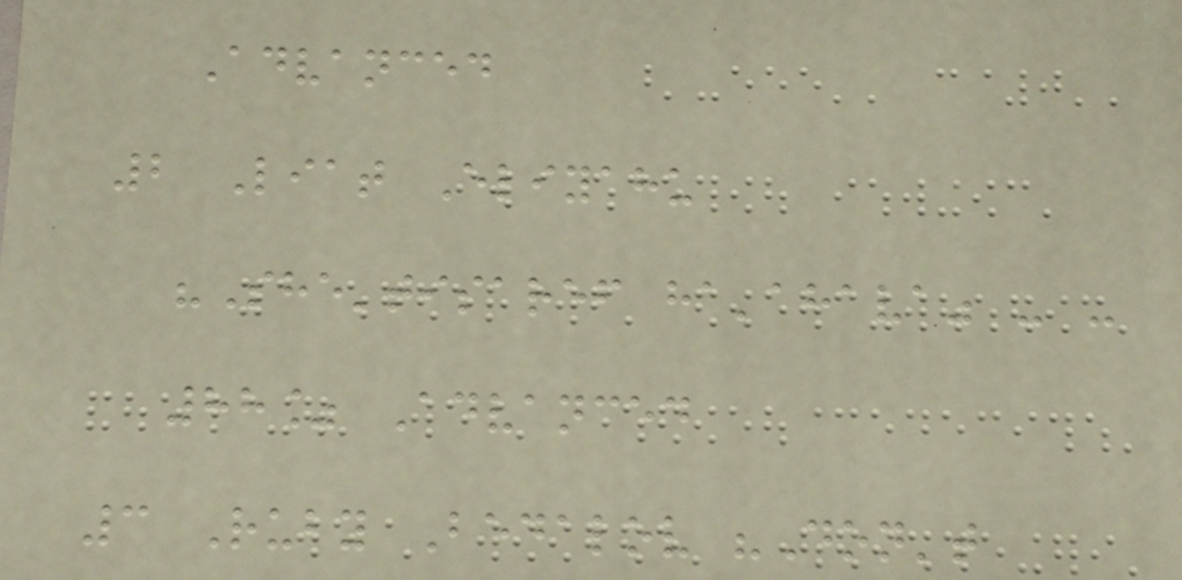Advanced
2 Liat Eliyahu
"She'tisaref ha'ahava" - -
88% Advanced
3 Ruby Bedalov "Don't
